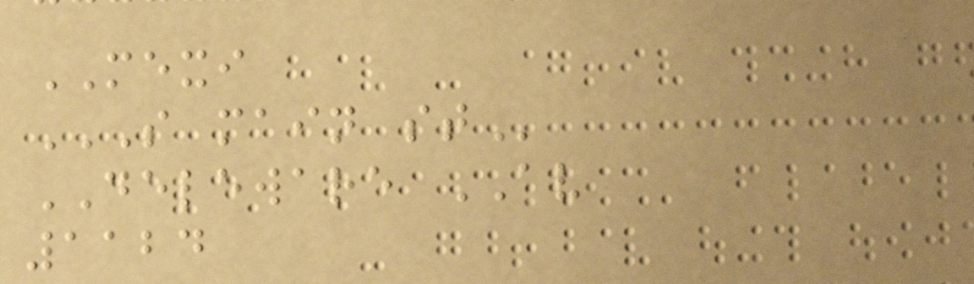MEXI
S MAIN ST
DELEWARE AV
1124
